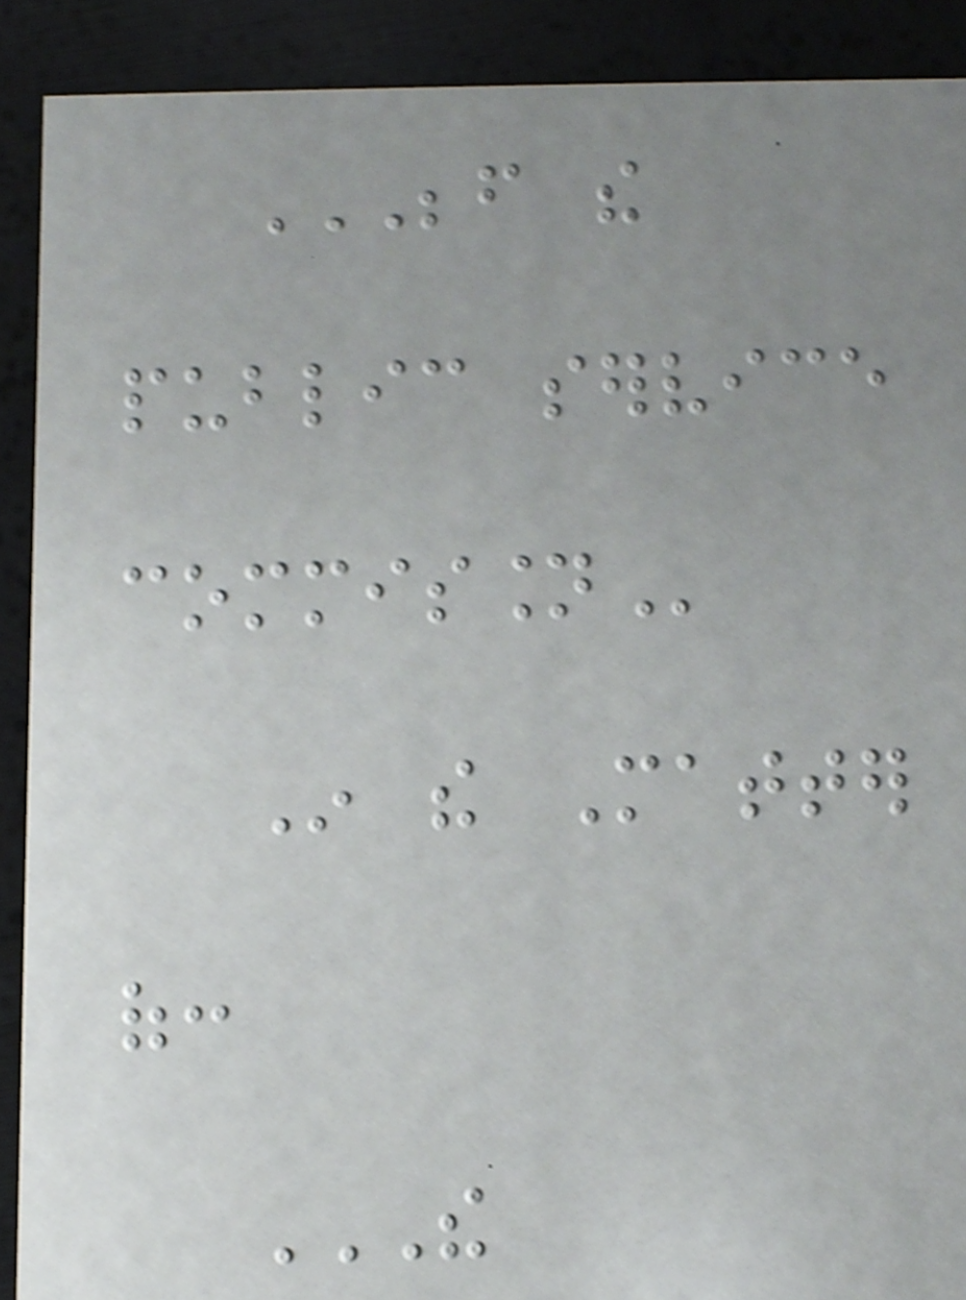BEFORE THE
PUBLIC SERVICE
COMMISSION
In the Matter
of:
THE
